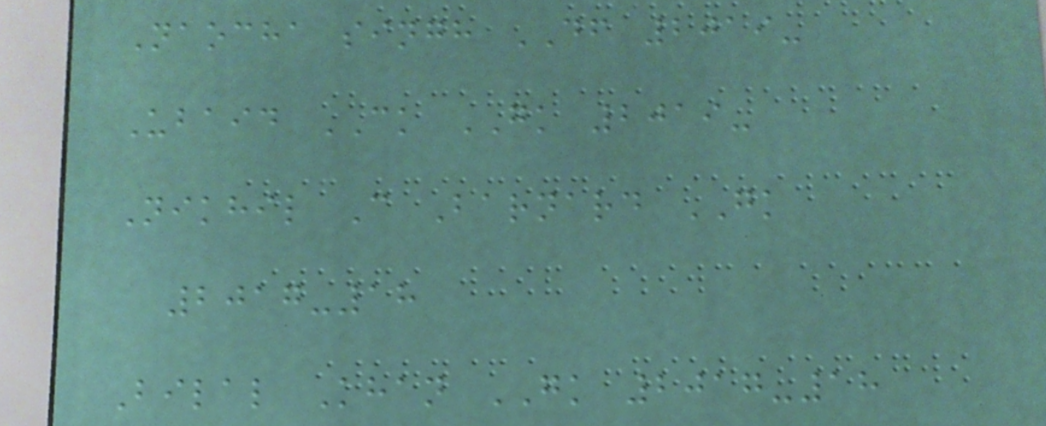Naocha singh DF 2019-
Ubaid CK GK 2019-
Nikhil C Barnard GK
2017-18
Bilal Khan GK 2017-18
